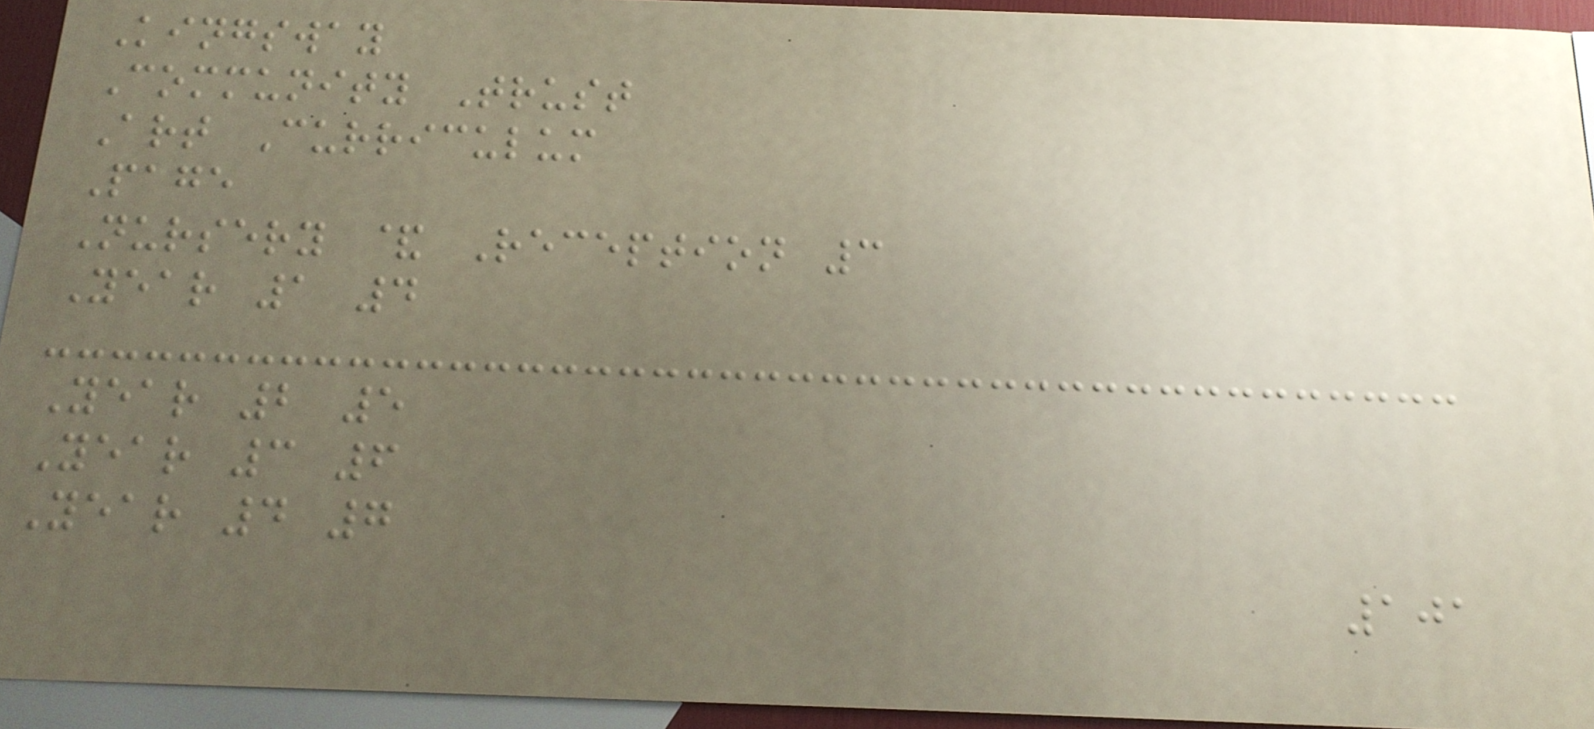Kingsway
Community Trust
Art Curriculum
Page
Nursery & Reception 3
Year 1 4
Year 2 5
Year 3 6
Year 4 7
101
